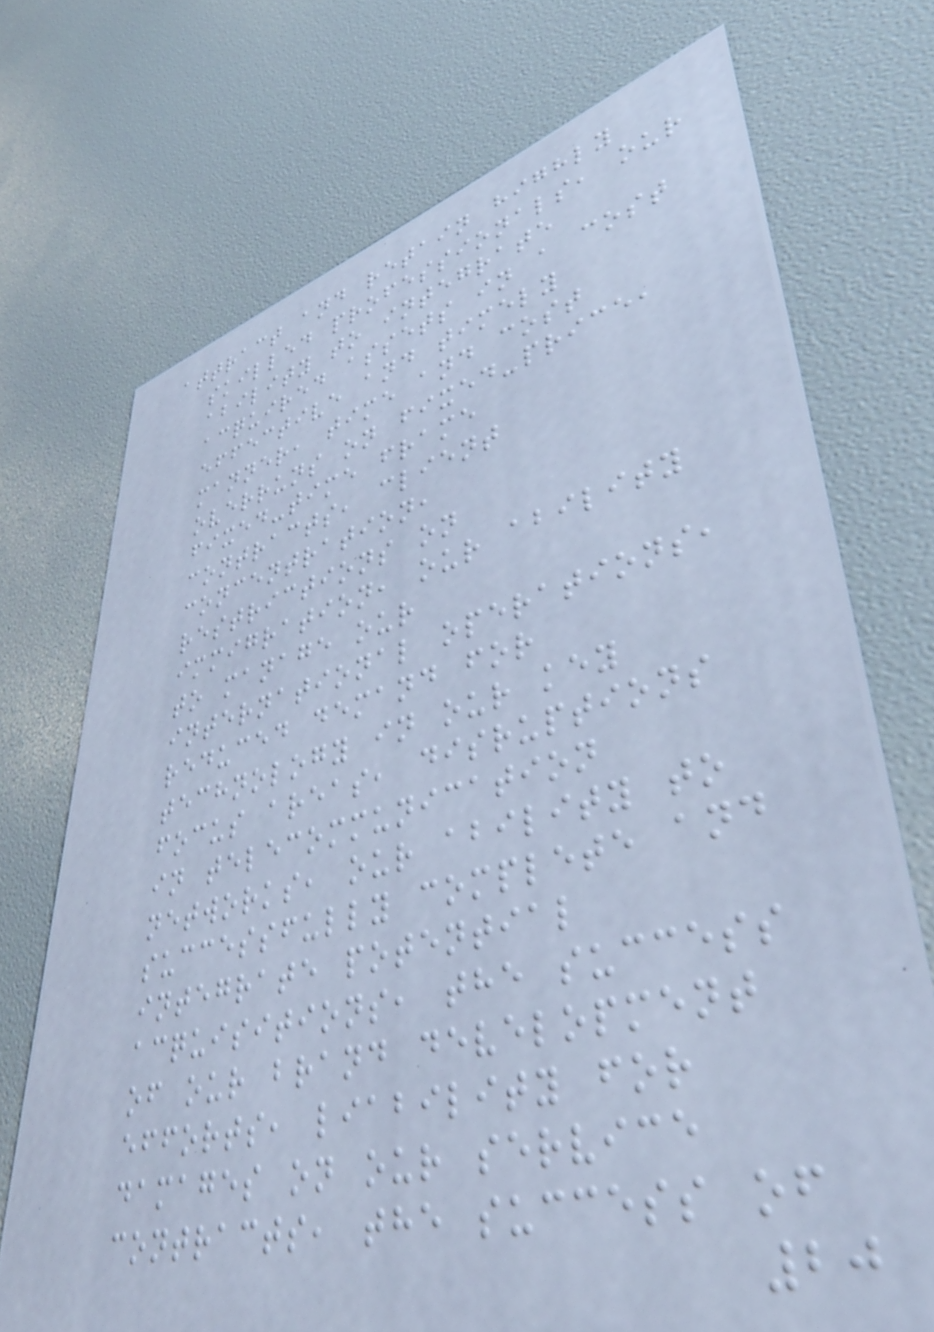attract and retain highly
skilled professionals, our
ability to integrate
acquired assets in a cost
effective and timely
manner, time and cost
overruns on fixed-price,
fixed-time frame
contracts, client
concentration,
restrictions on
immigration, our ability
to manage our
international operations,
reduced demand for
technology in our key
focus areas, disruptions
in telecommunication
networks, our ability to
successfully complete and
integrate potential
acquisitions, the success
of our brand development
efforts, liability for
damages on our service
contracts, the success of
20
